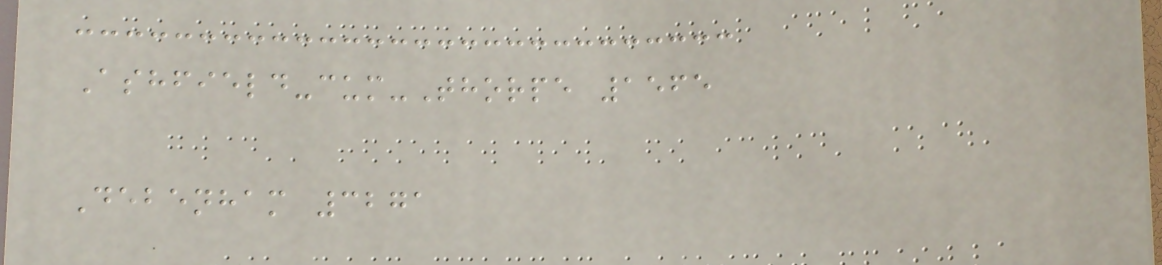Ashfield-cum-Thorpe 1565
Debenham 3271
